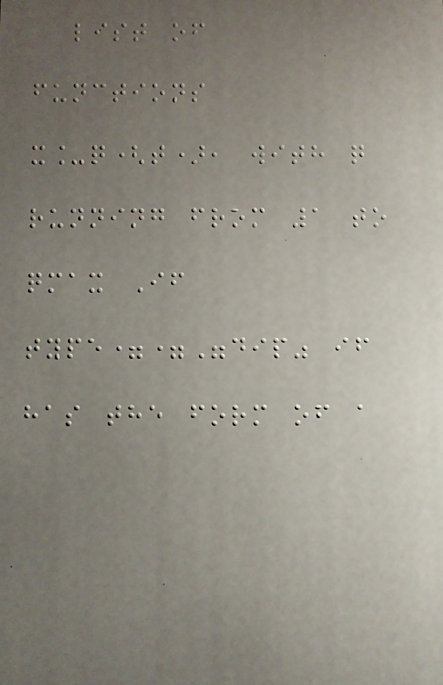list of
functions
x_q(t), with q
running from 1 to
qmax If
type=="dip" if
has the form of a
